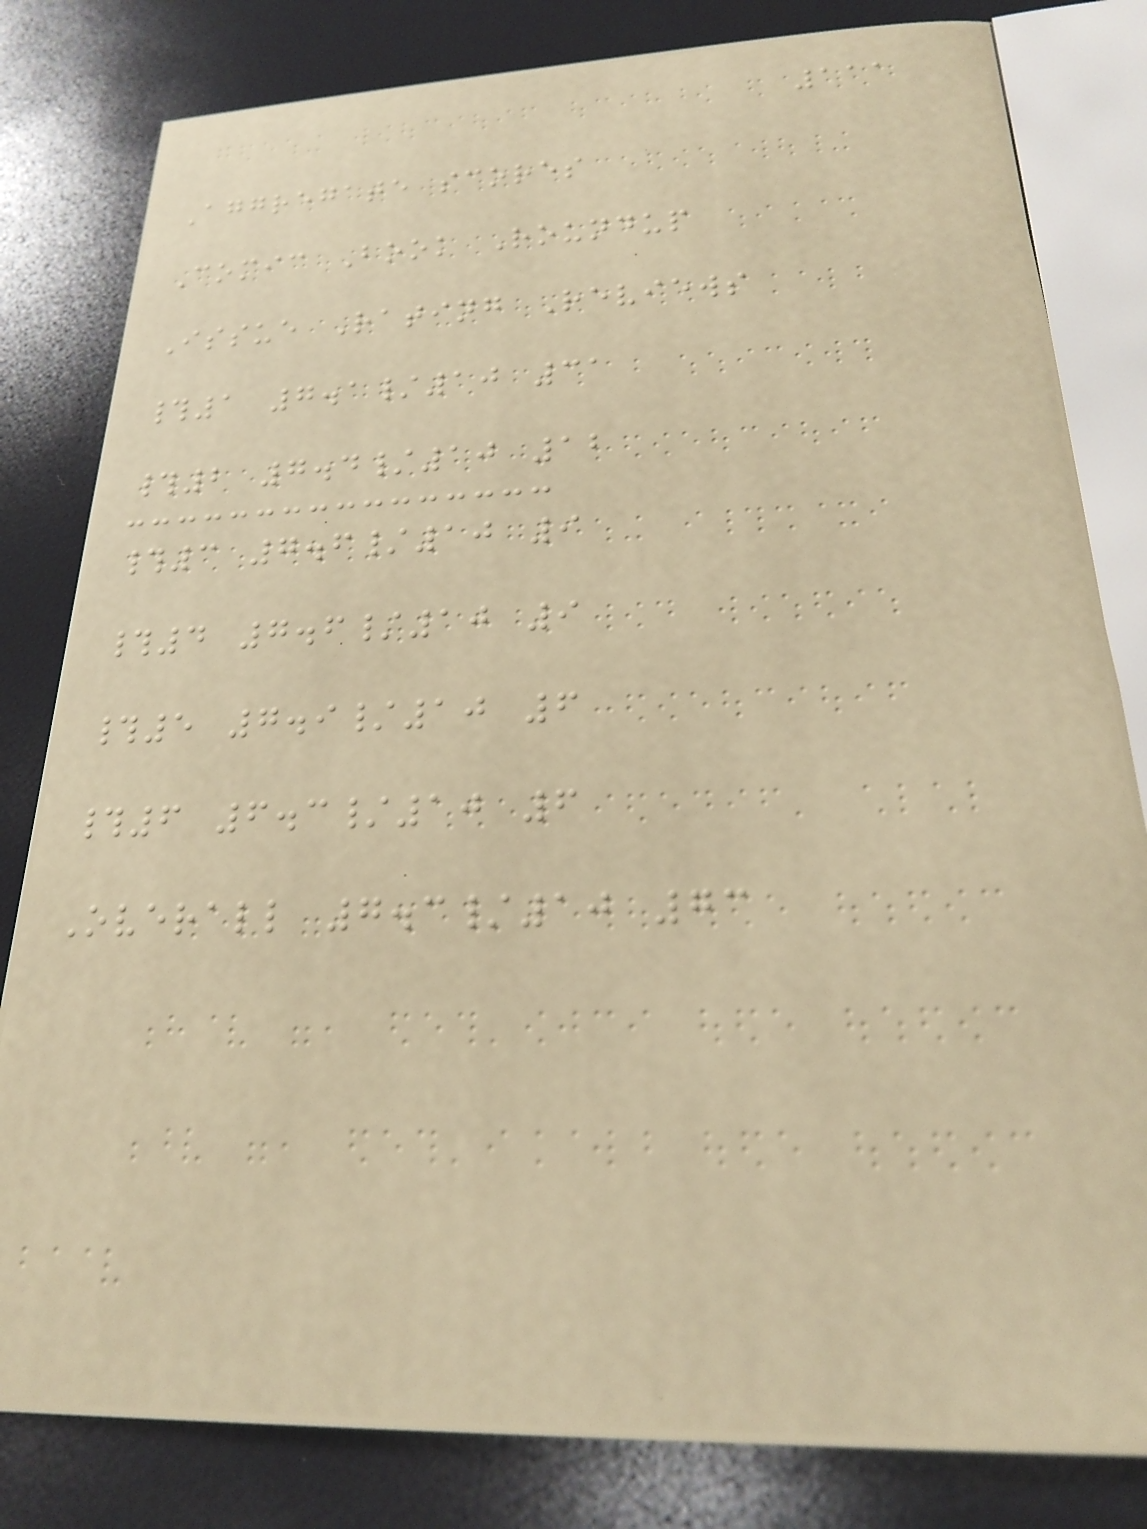111
Aggregate scores
Comic Book Roundup
Issue Rating Reviews
#1 7.1/10 31
#2 7.4/10 12
#3 7.6/10 9
#4 7.6/10 9
#5 7.9/10 6
#6 6.3/10 6
Overall 7.3/10 73
